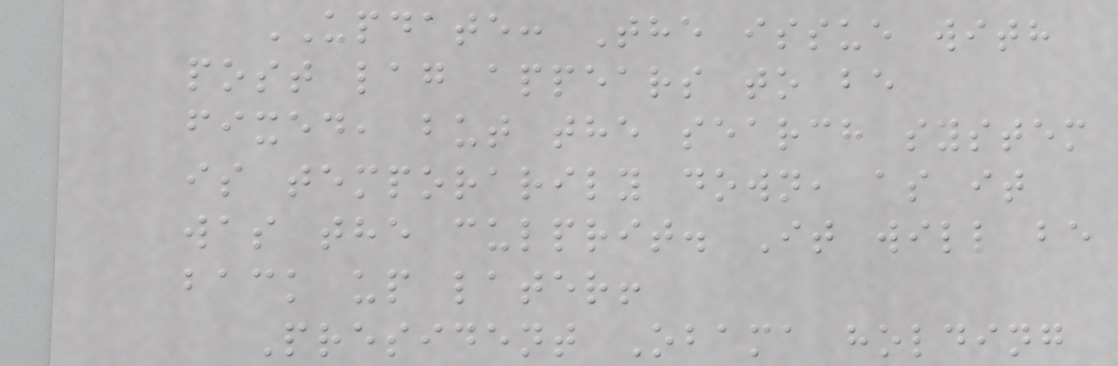UPDATE: The issue with
post lag appears to be
fixed, but the search system
is temporarily down, as it
was the culprit. It will be
back up later!
President Obama holding
